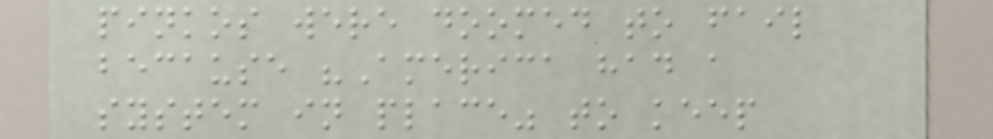pinkos were doomed to fail
because "America had a
system in place" to keep
